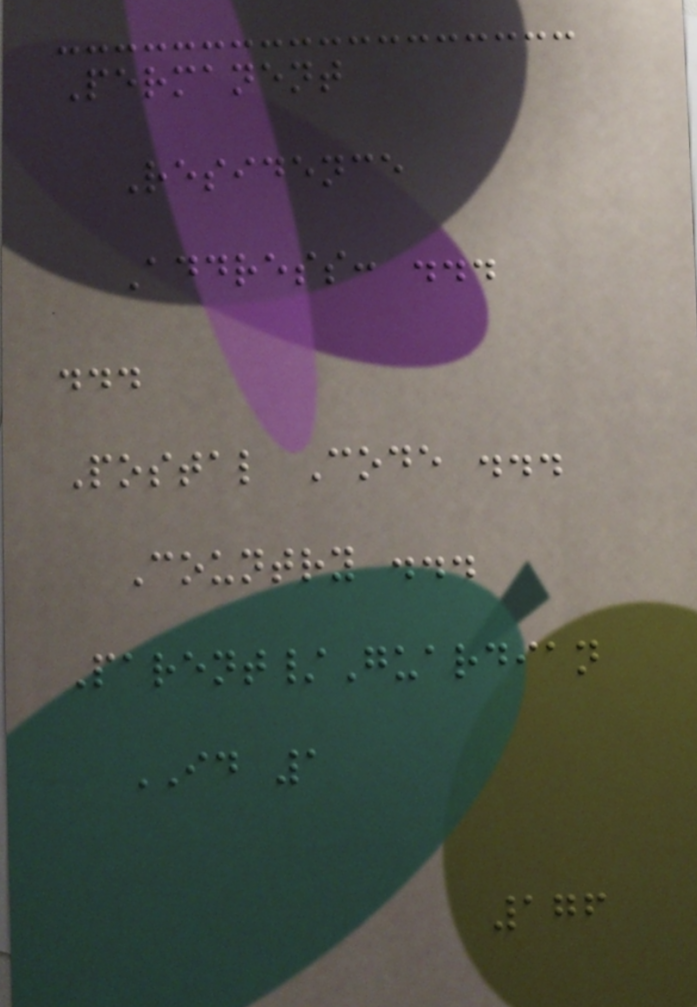Permanent
Residence
Address: ...
...
Postal Code ...
Country ...
Parent/Guardian
ID 1
176
